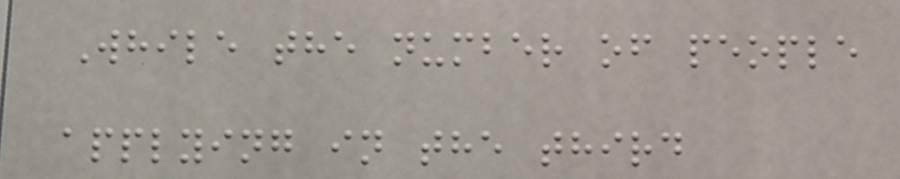While the number of people
applying in the third
